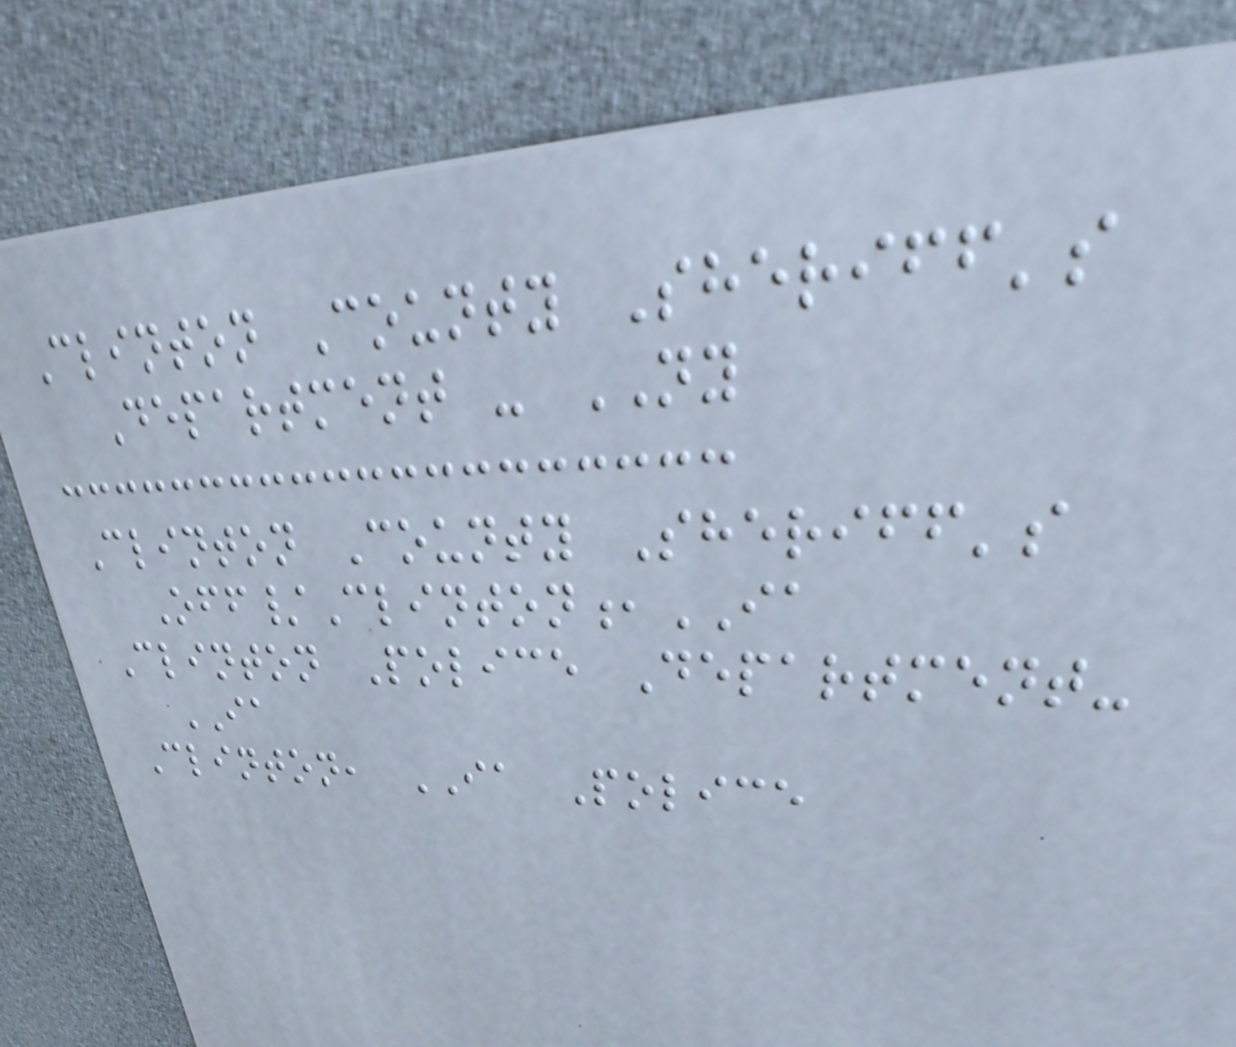Clinton County Sheriff's
Department - NY
Clinton County Sheriff's
Off/Clinton,IA
Clinton Police Department-
IA
Clinton, IA Police
